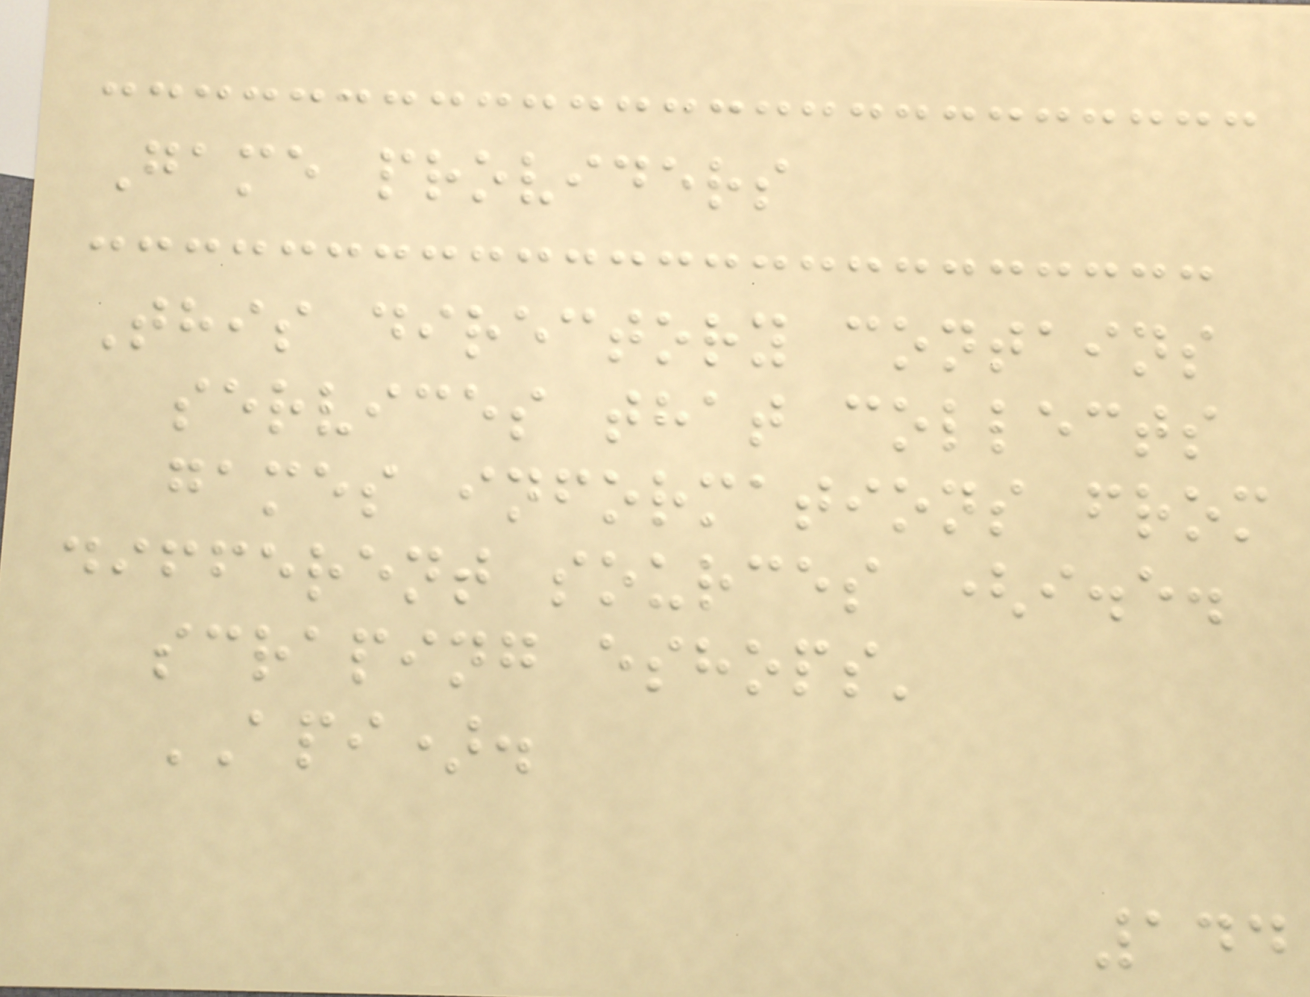Game providers
This directory contains
services that collects
games informations from
different sources (i.e.
scraping eshops'
API).
144
